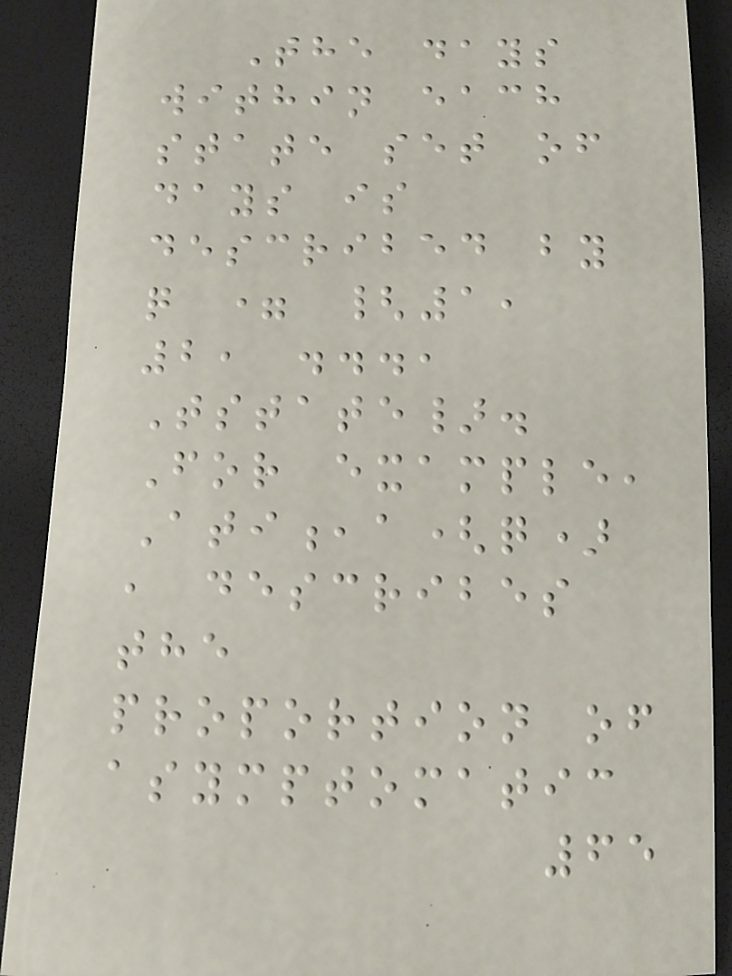The days
within each
state set of
days is
described by
q = {1,
2, ...,
Tstate}.
For example,
Ati,a(q)
, describes
the
proportion of
asymptomatic
65
